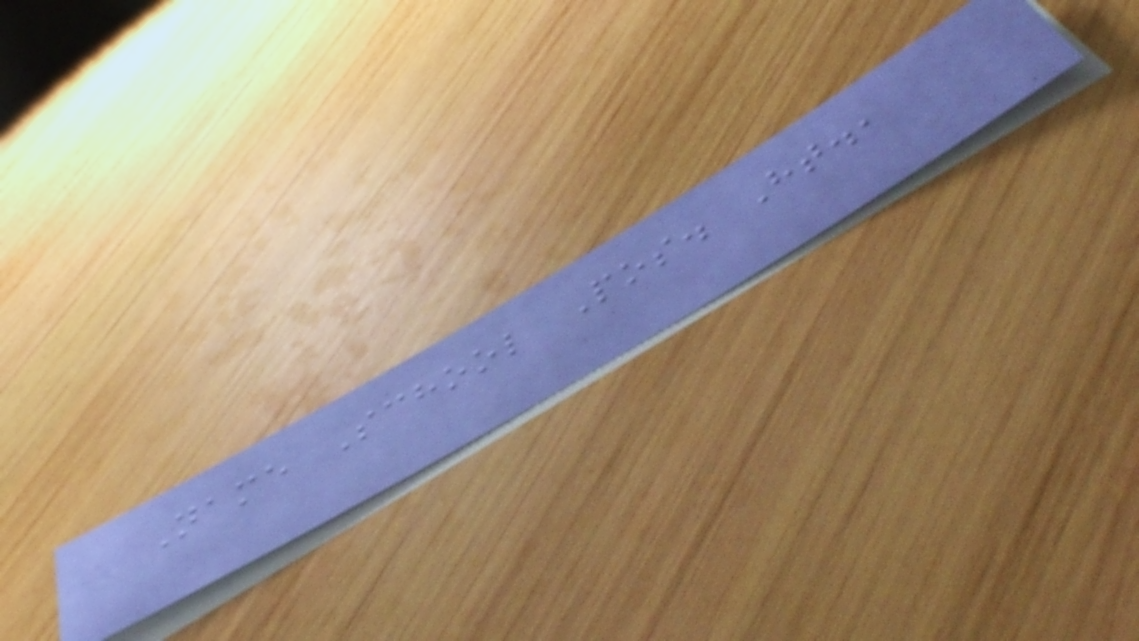Name School Pos. Ht.,
